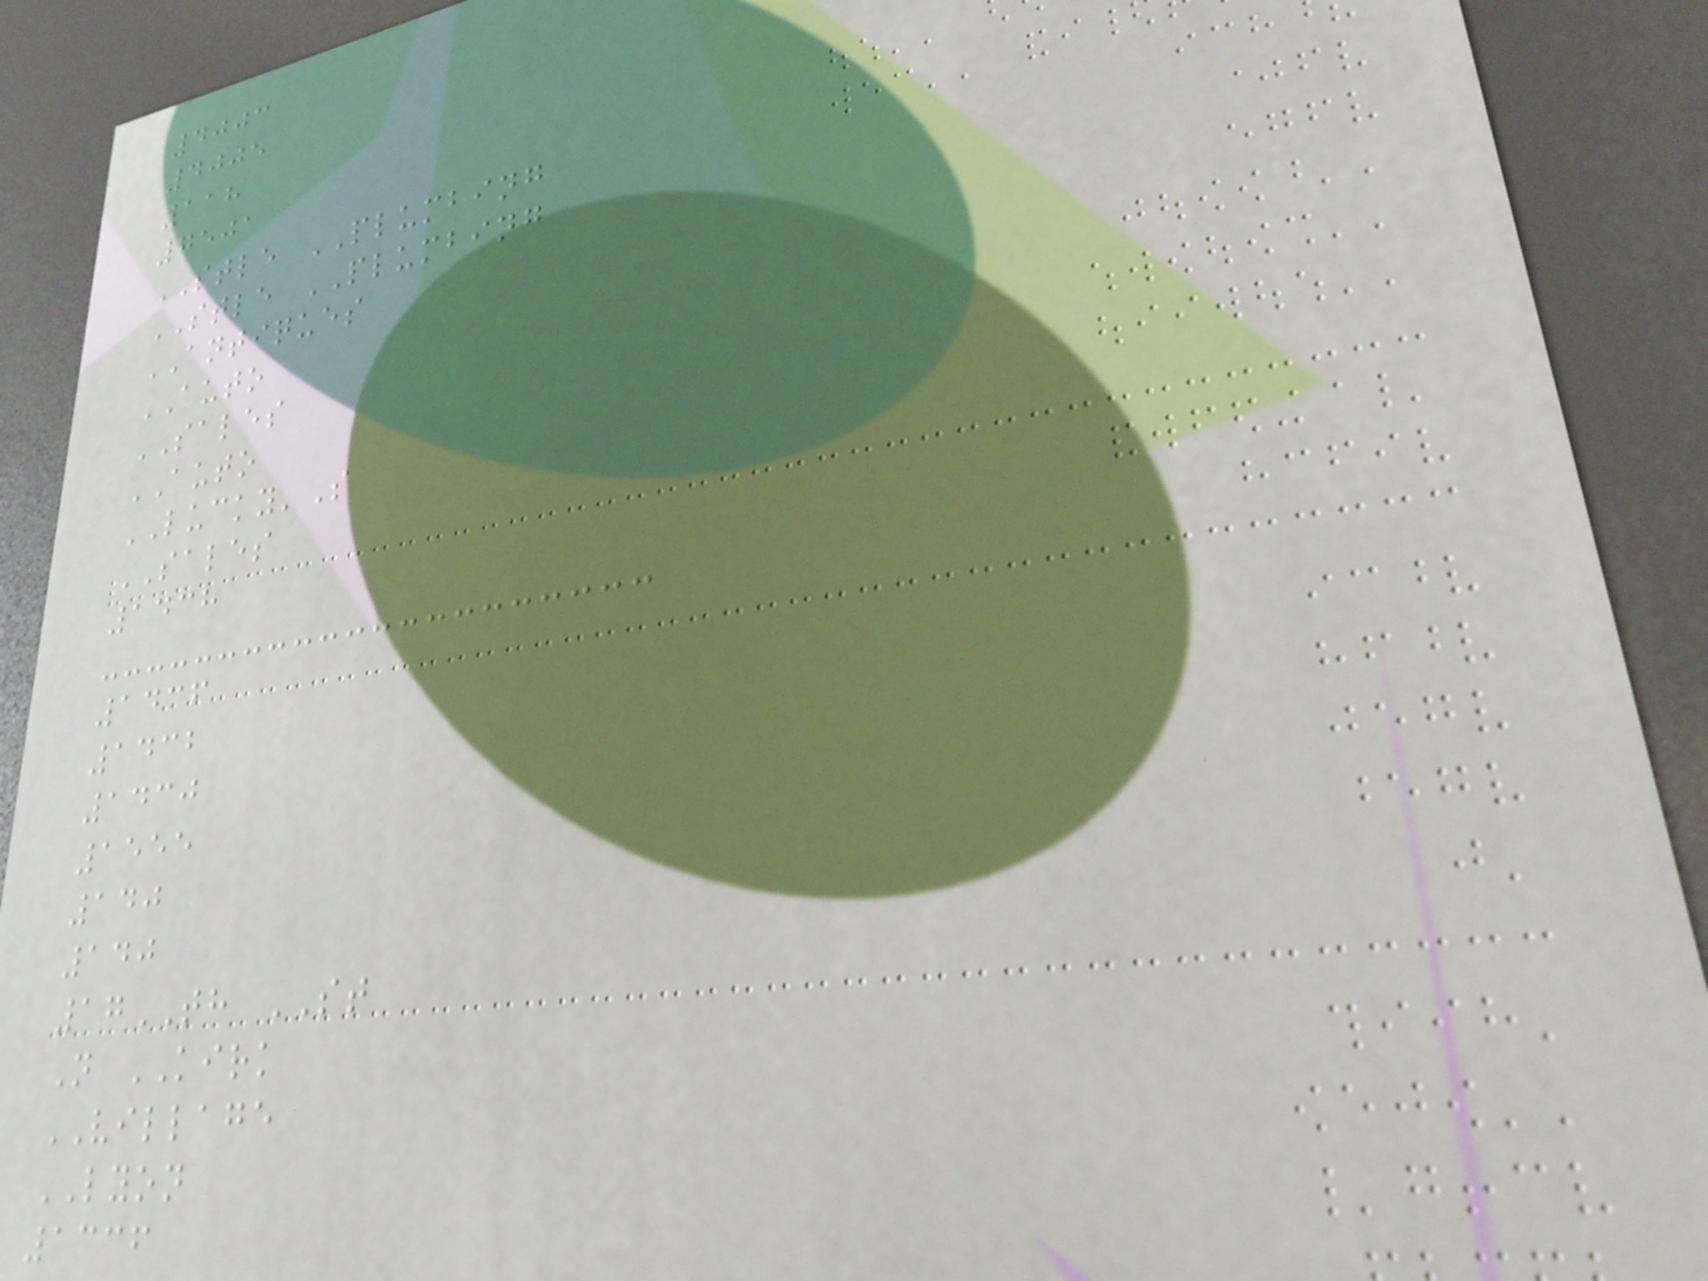4003
4005
118
7501
STLE PLUMBING
STLE PLUMBING
ANTIQUES
AUTO
SALES
AUTO
LUCKY'S
SALES
1438
1436
1432
1430
1555
140
140
17TH ST
N KIRK
VILLAGE
LYON
1336
